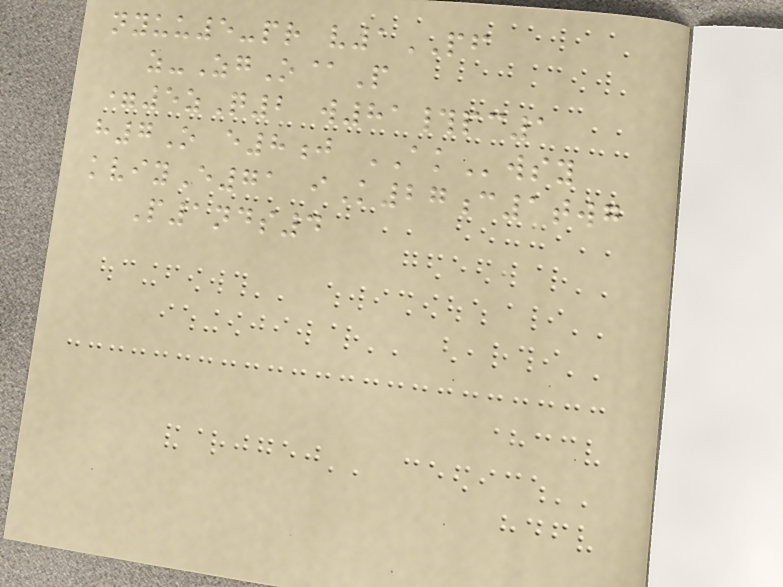nyuu5-pr v1PF
z-ZgO@P
=5zQ2 w81#pc1
h7O e8j AKwsy
kviyE71 iK27c1twg
P1nds4
